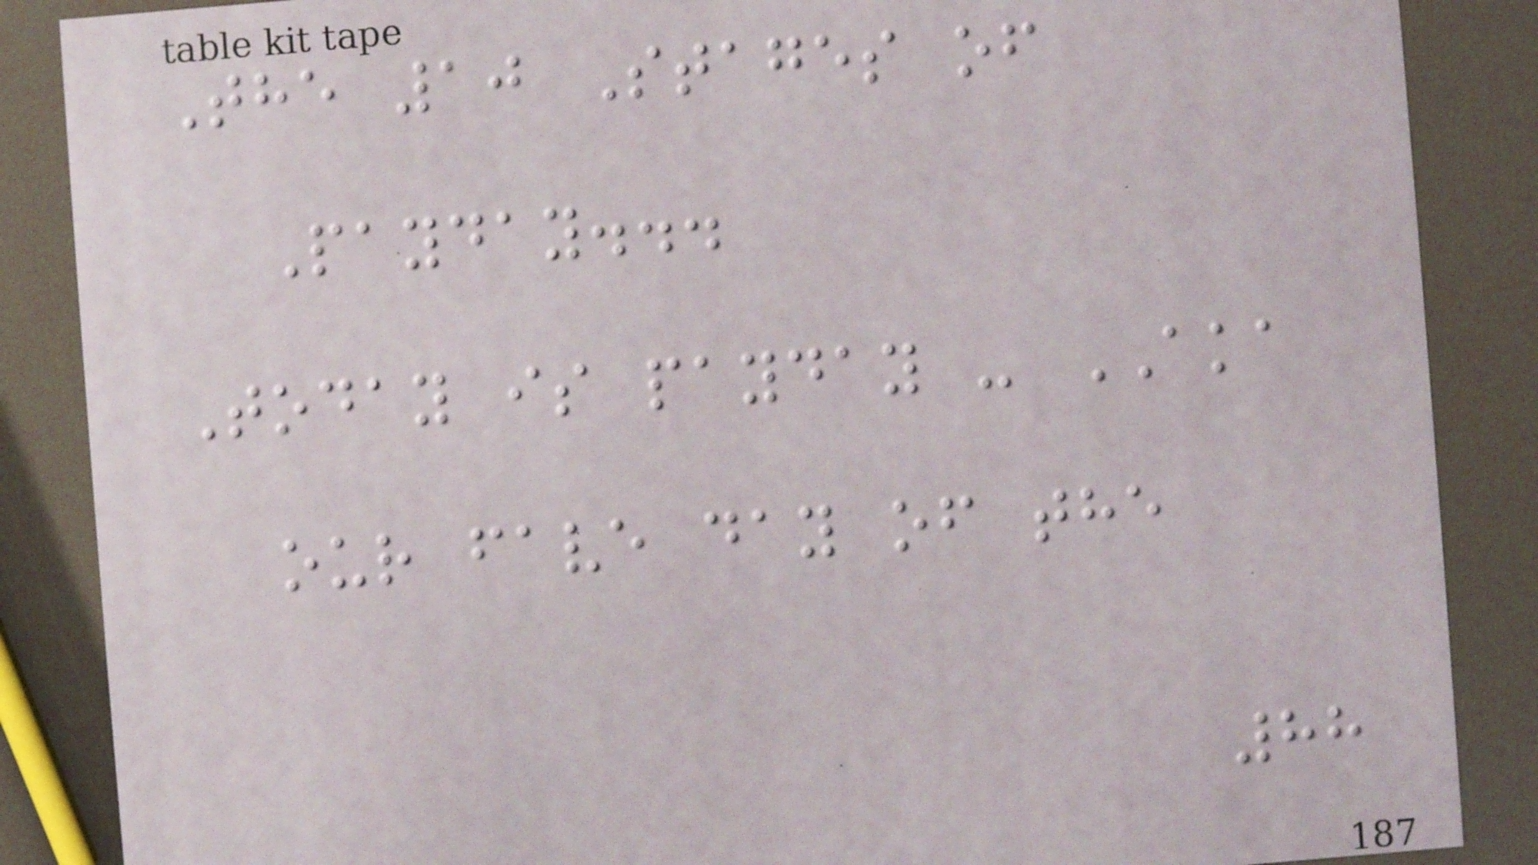The 10 Stages of
Payday...
Today is payday - AKA
our fave day of the
88
